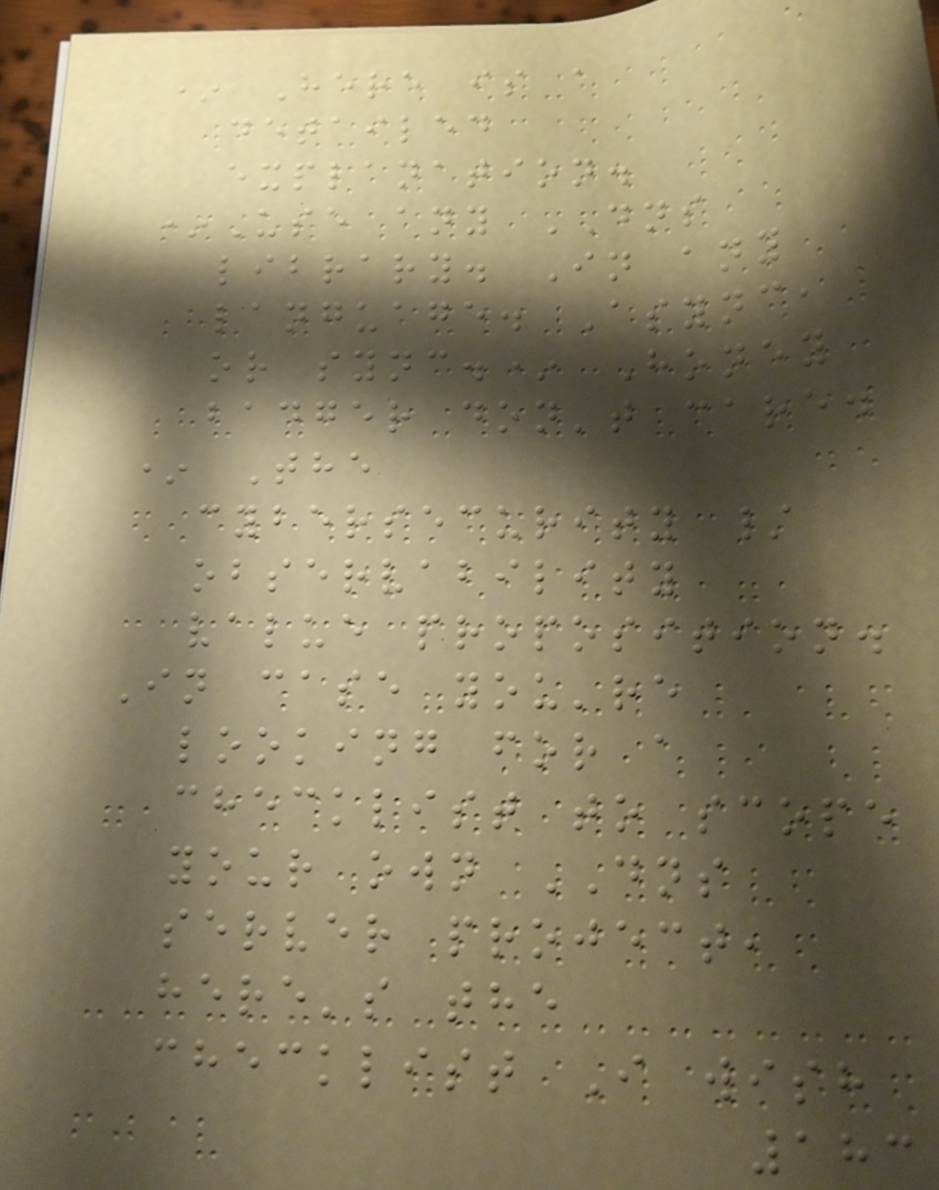* Here is a
detailed
explanation.
*Use any DNS
library. In any
language. Async,
or sync.* Honey
badger don't care.
* The
cybersecurity /
observability
value proposition.
In case you're
looking for a
checklist to scope
your own DNS
server project,
here's the
checklist I wish
183
